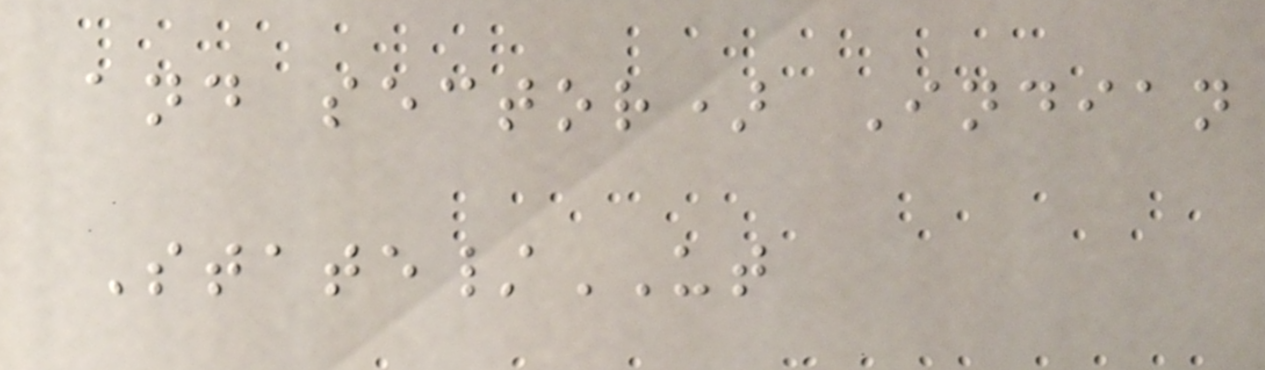and sector) Indian
State/UT
